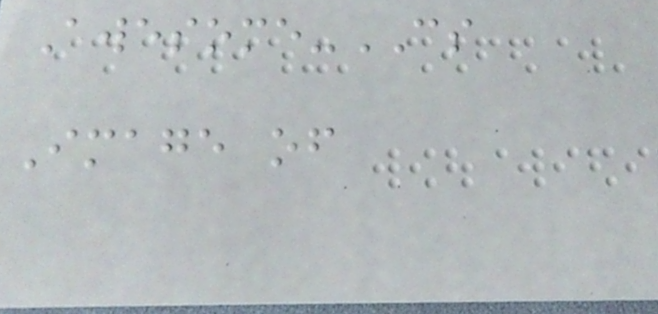Awesome-CS
Image of
